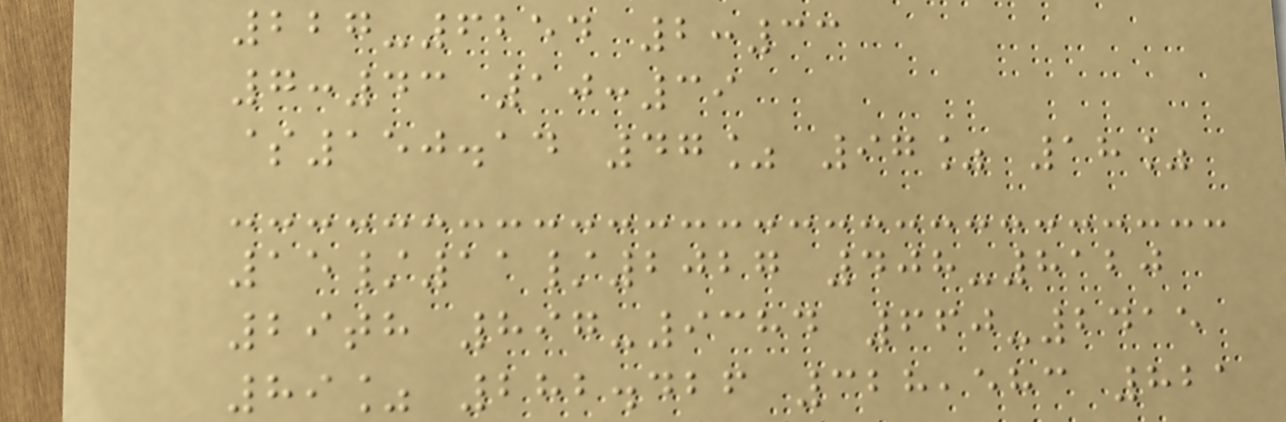227-6254 2:33
7:43 10:39
$150.14 47% 97% 18%
15/11/2027 408-8120
29th 897-9384 660-2415
89% 282.426 328,583 821
